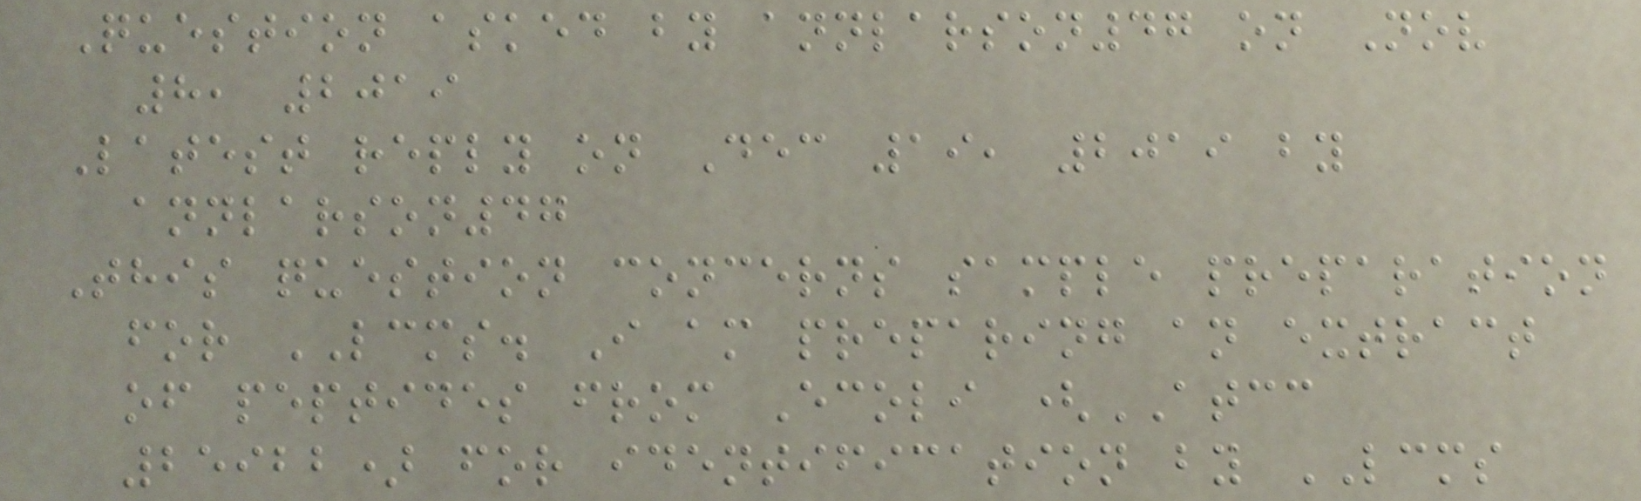Question asked by annlarson47 on Nov
8, 2019
Latest reply on Dec 19, 2019 by
annlarson47
This question concerns sample preparation
for LCMS. I am preparing an extract
of peptides from Ecoli (ATCC
25922) for identification by LCMS
